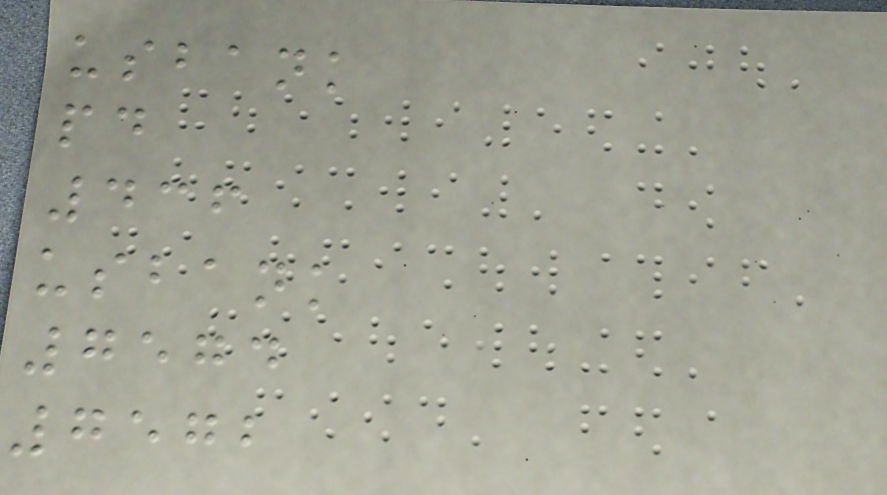usbank
pd
436
usbank
7574
7572
